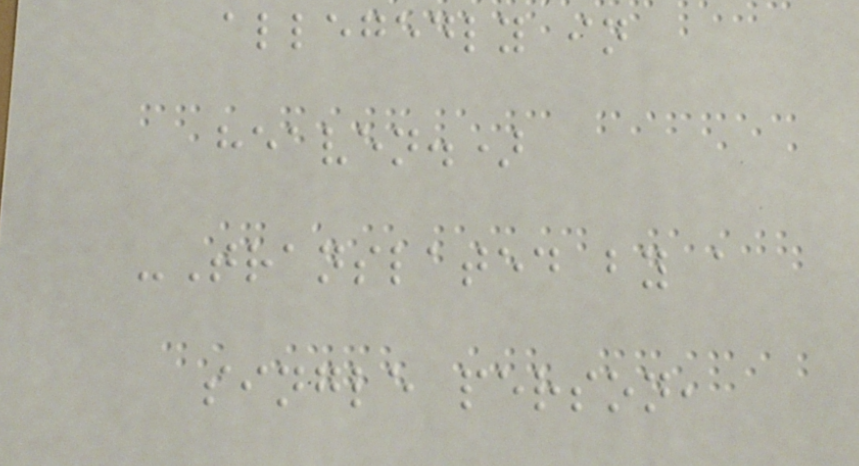allegedly in
heaven.)
-Translated by a
single person,
